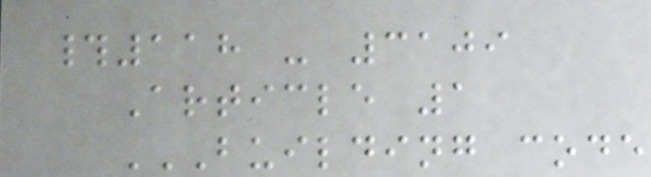#118 - 3109
Article 1
BUILDING CODE
